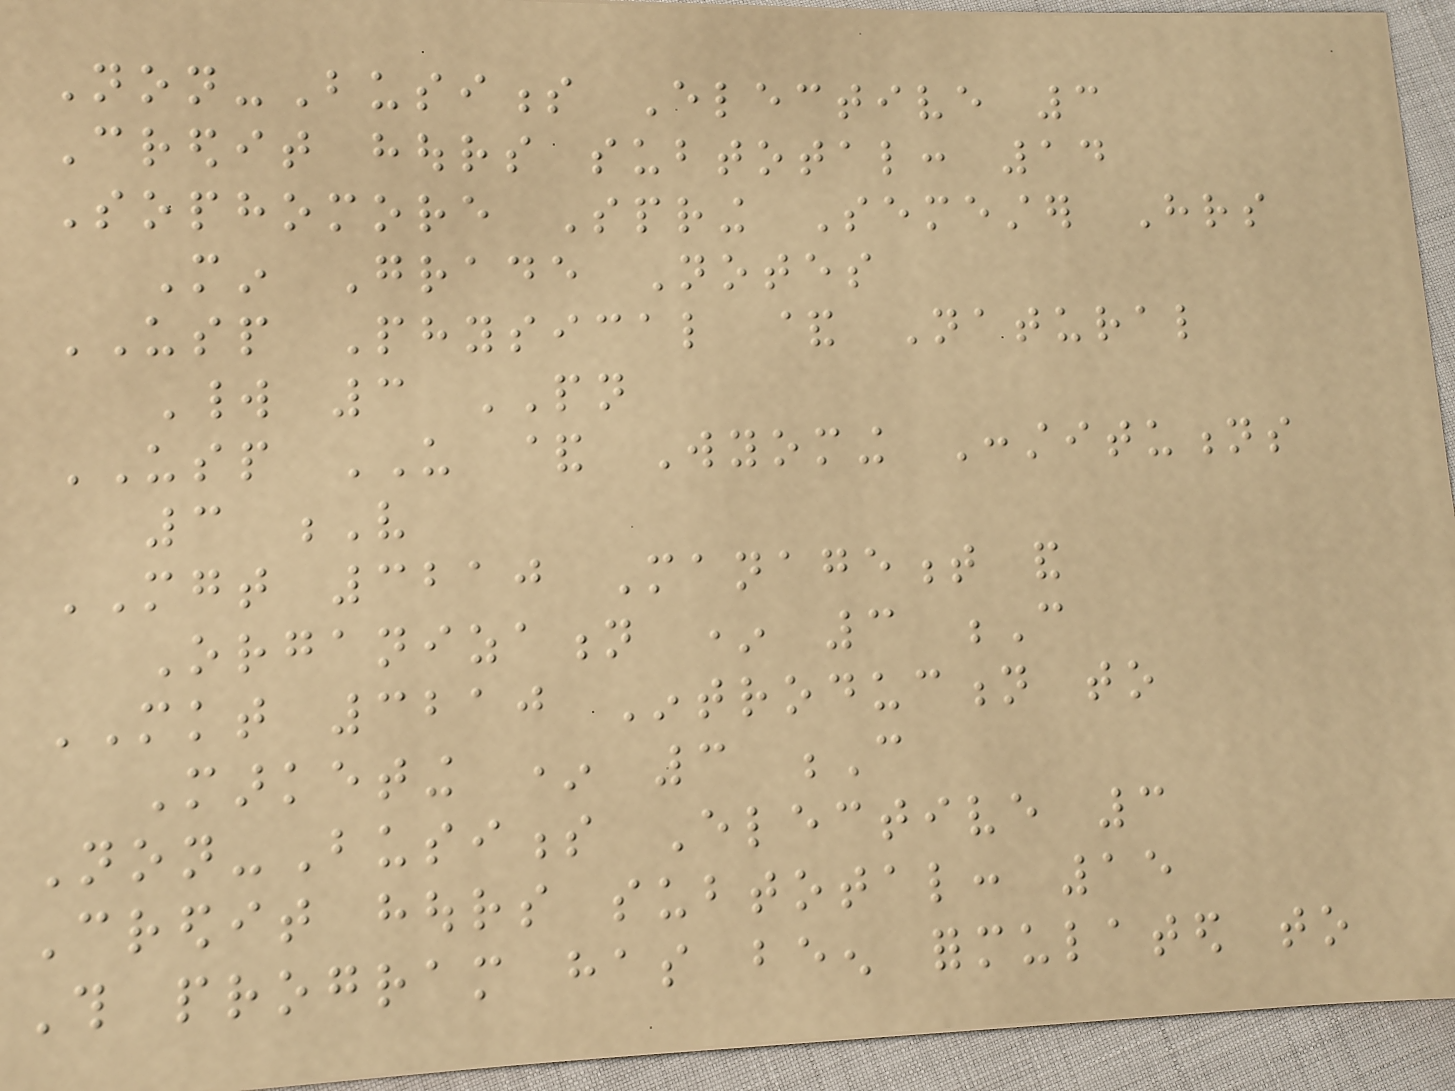Non-Business Elective 3
Credit hours subtotal: 14
Sophomore Spring Semester Hrs
Min Grade Notes
USP Physical & Natural
World 3 PN
USP US & Wyoming Constitutions
3 V
MGT 3210 Management and
Organization * 3 C
MKT 3210 Introduction to
Marketing * 3 C
Non-Business Elective 3
Credit hours subtotal: 15
This program has been formulated to
